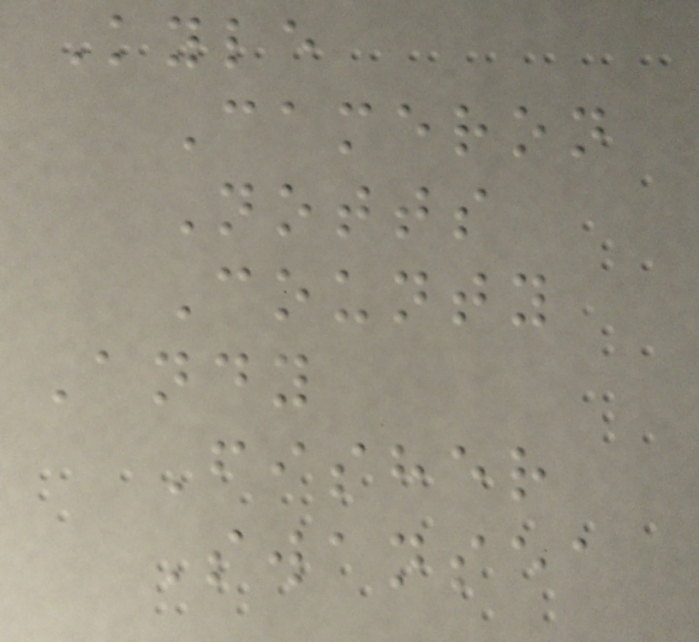Kyle
Cameron
Notts
County
Andy
Fisher
Swansea
